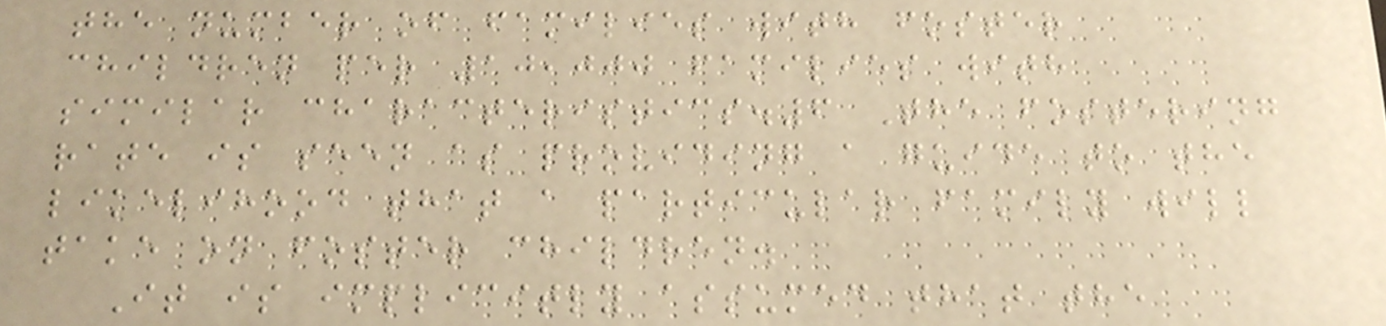the number of families with foster
children per 10,000 families with
similar characteristics.6 The fostering
rate is seen as providing a guide to the
likelihood that a particular family will
take on foster children.
It is implicitly assumed that the
